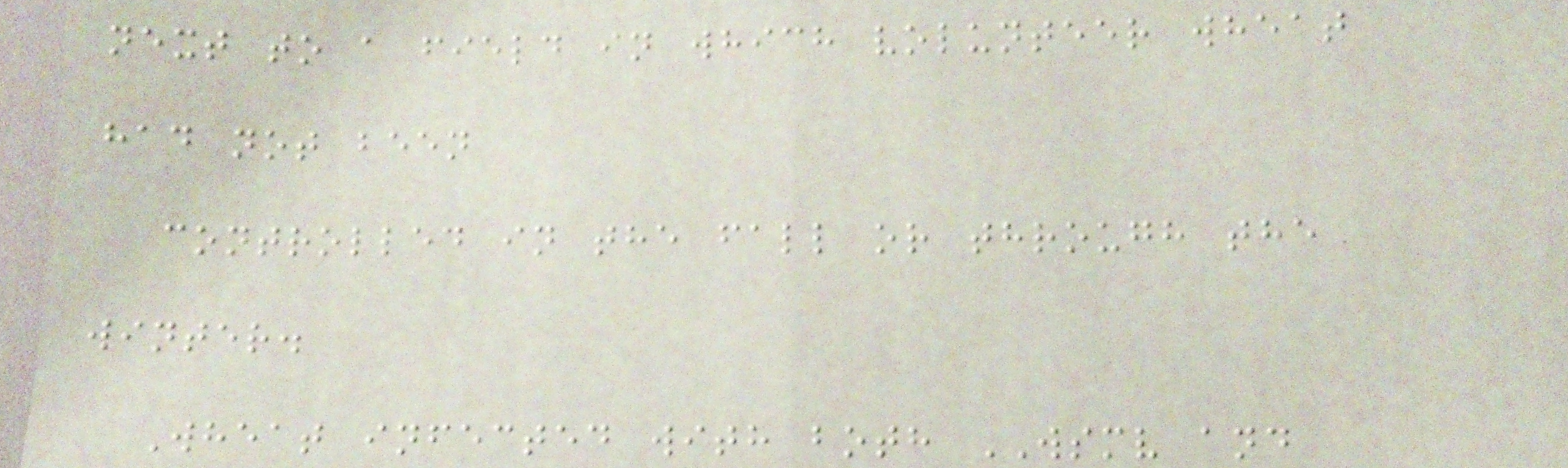next to a field in which volunteer wheat
had not been
controlled in the fall or through the
winter.
Wheat infected with both WSMV and
